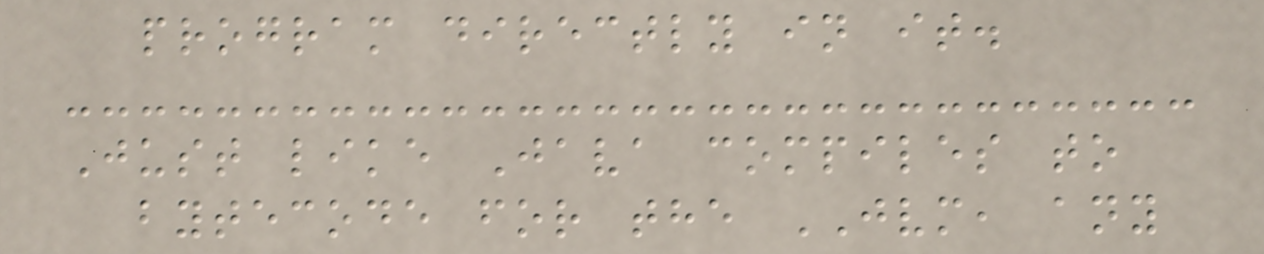program directly in it.
Just like Java compiles to
bytecode for the JVM, any
